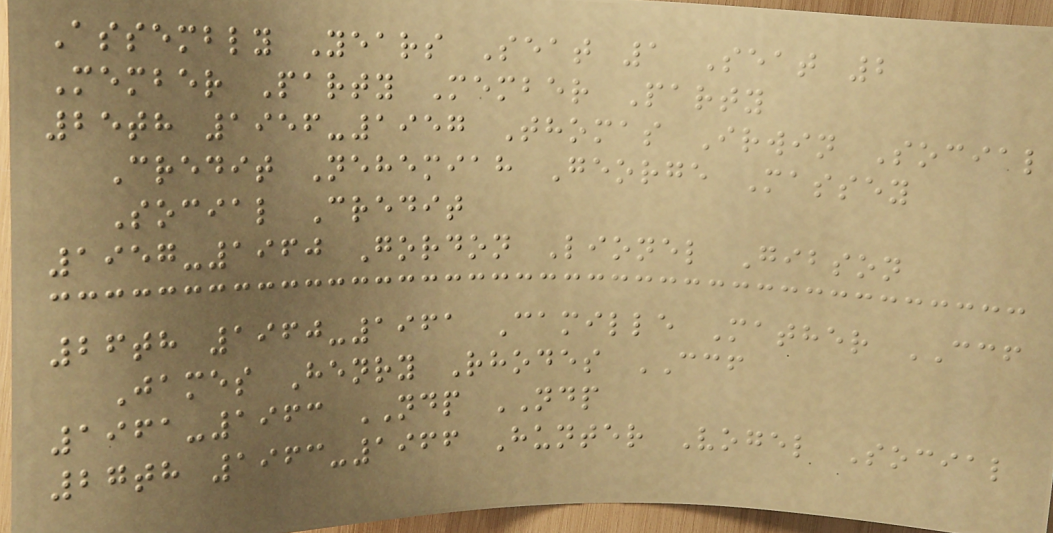Assembly Years Seat 1 Seat 2
Member Party Member Party
25th 1956-1957 Thomas Irwin Social
Credit Nehemiah George Massey
Social Credit
1957-1960 Gordon Lionel Gibson
26th 1960-1961 Camille Mather CCF
James Henry Rhodes CCF
1961-1963 NDP NDP
27th 1963-1966 Hunter Vogel Social
